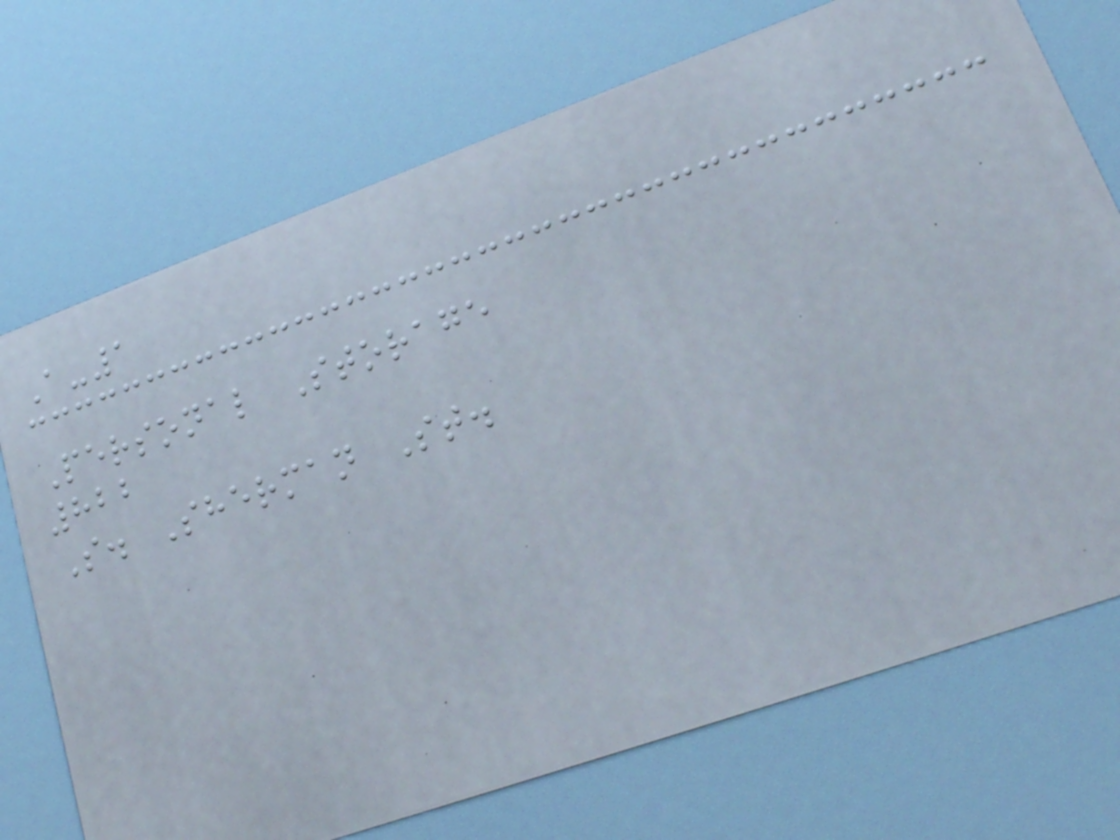A-1
Personal Storage
822
S. Sherman St.
